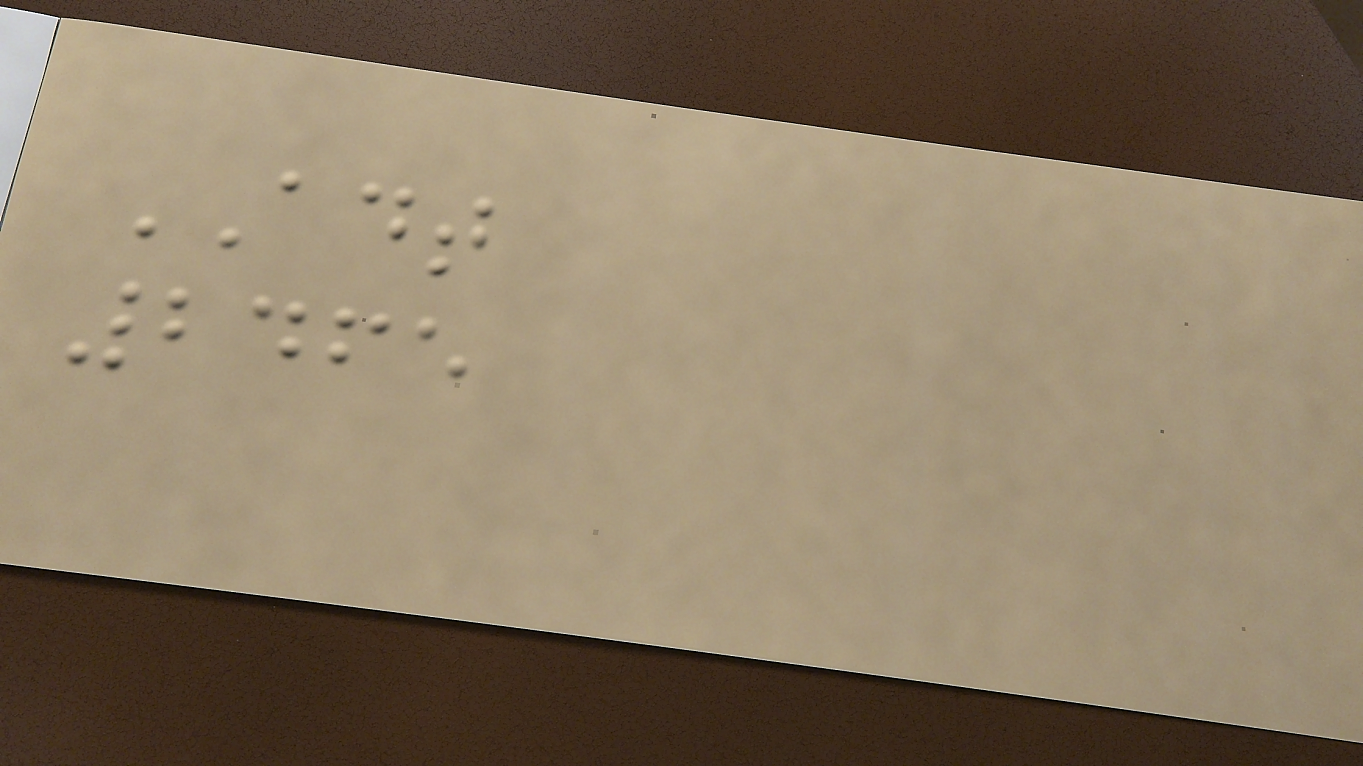ADT
2465
